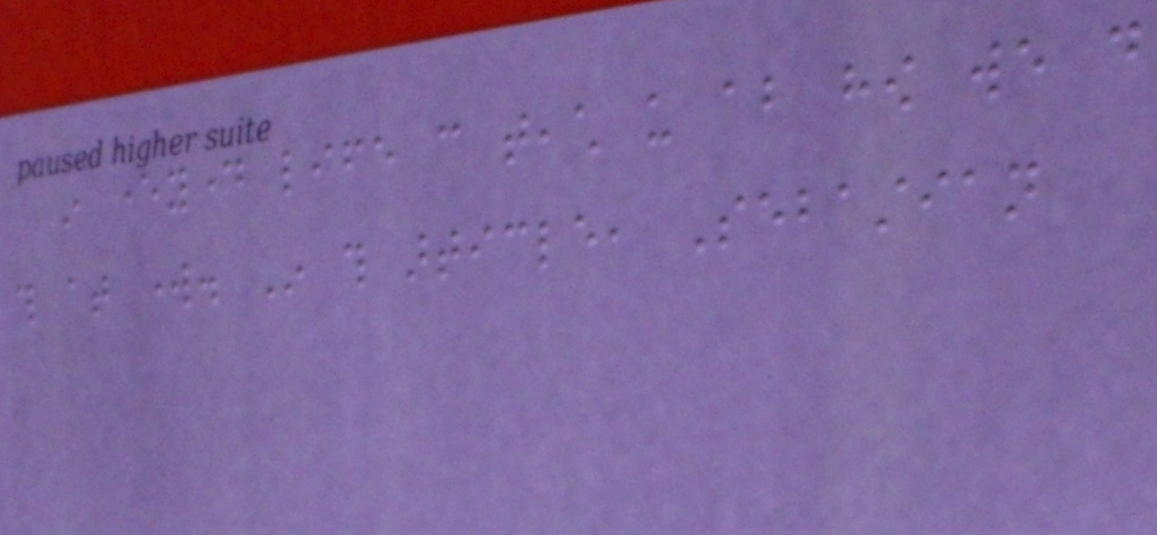in everyday life can teach us about how we do
this at work. In this article, Sebastian
